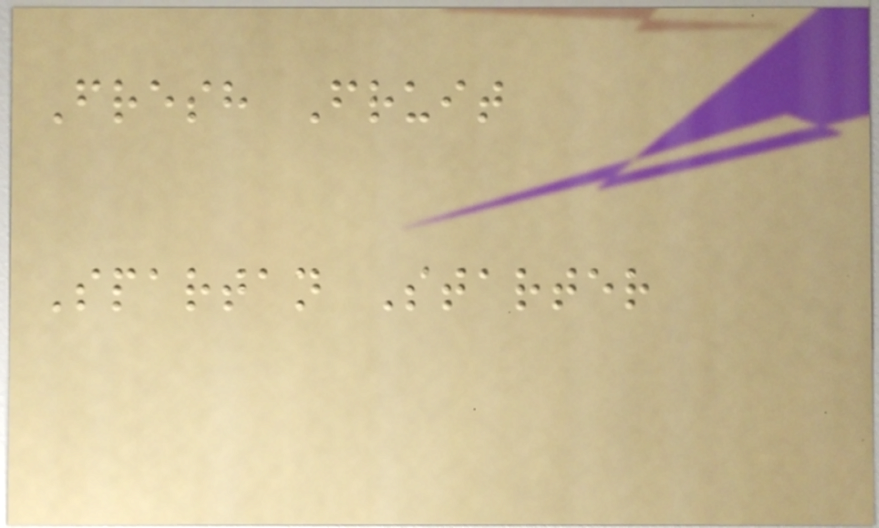Fresh Fruit
Spartan Starter
